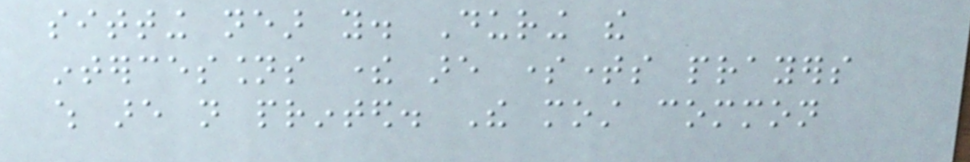sitting near you. During the
intercessions there are sometimes prayers
which are not printed. The most common
